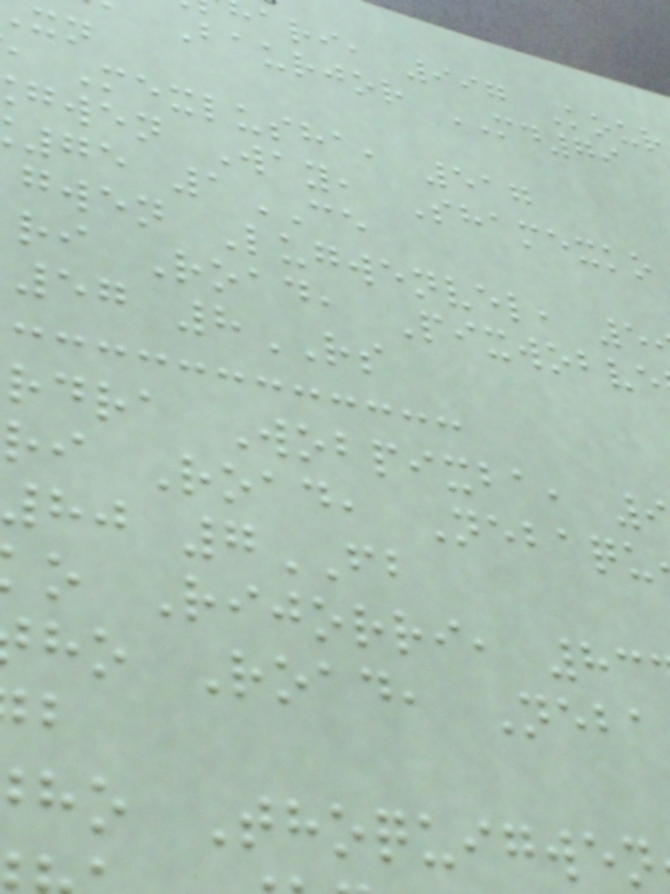ari, 997 Kour
Baurjor MD79
Mexlusha, 517
gwen Way, Shamexko
75 1CE
gwen Lugwenvel, 5
ri Road, Pixwobve
57 8RS
rdra Wobpixba,
ri Road, Nebaqu
hj 7FB
o Rijorri, 83
ho Road, Neba
ho Thoquigwen
